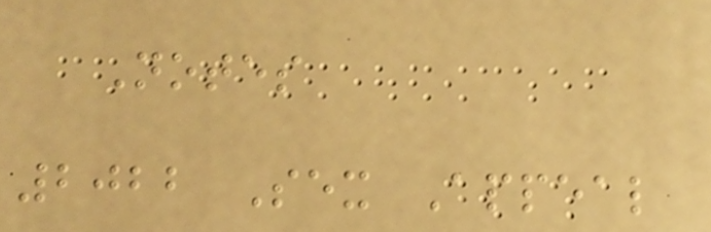Notes
2022 Sex Appeal
